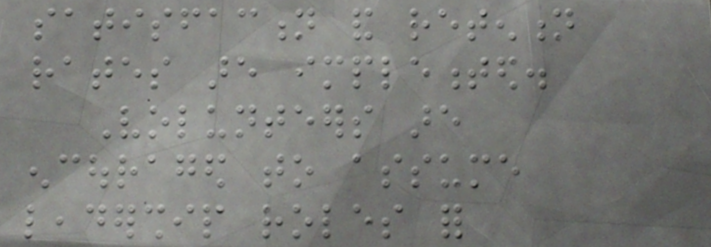satisfaction and retention
rates are implemented.
Volunteers are
encouraged to assume
leadership roles for
